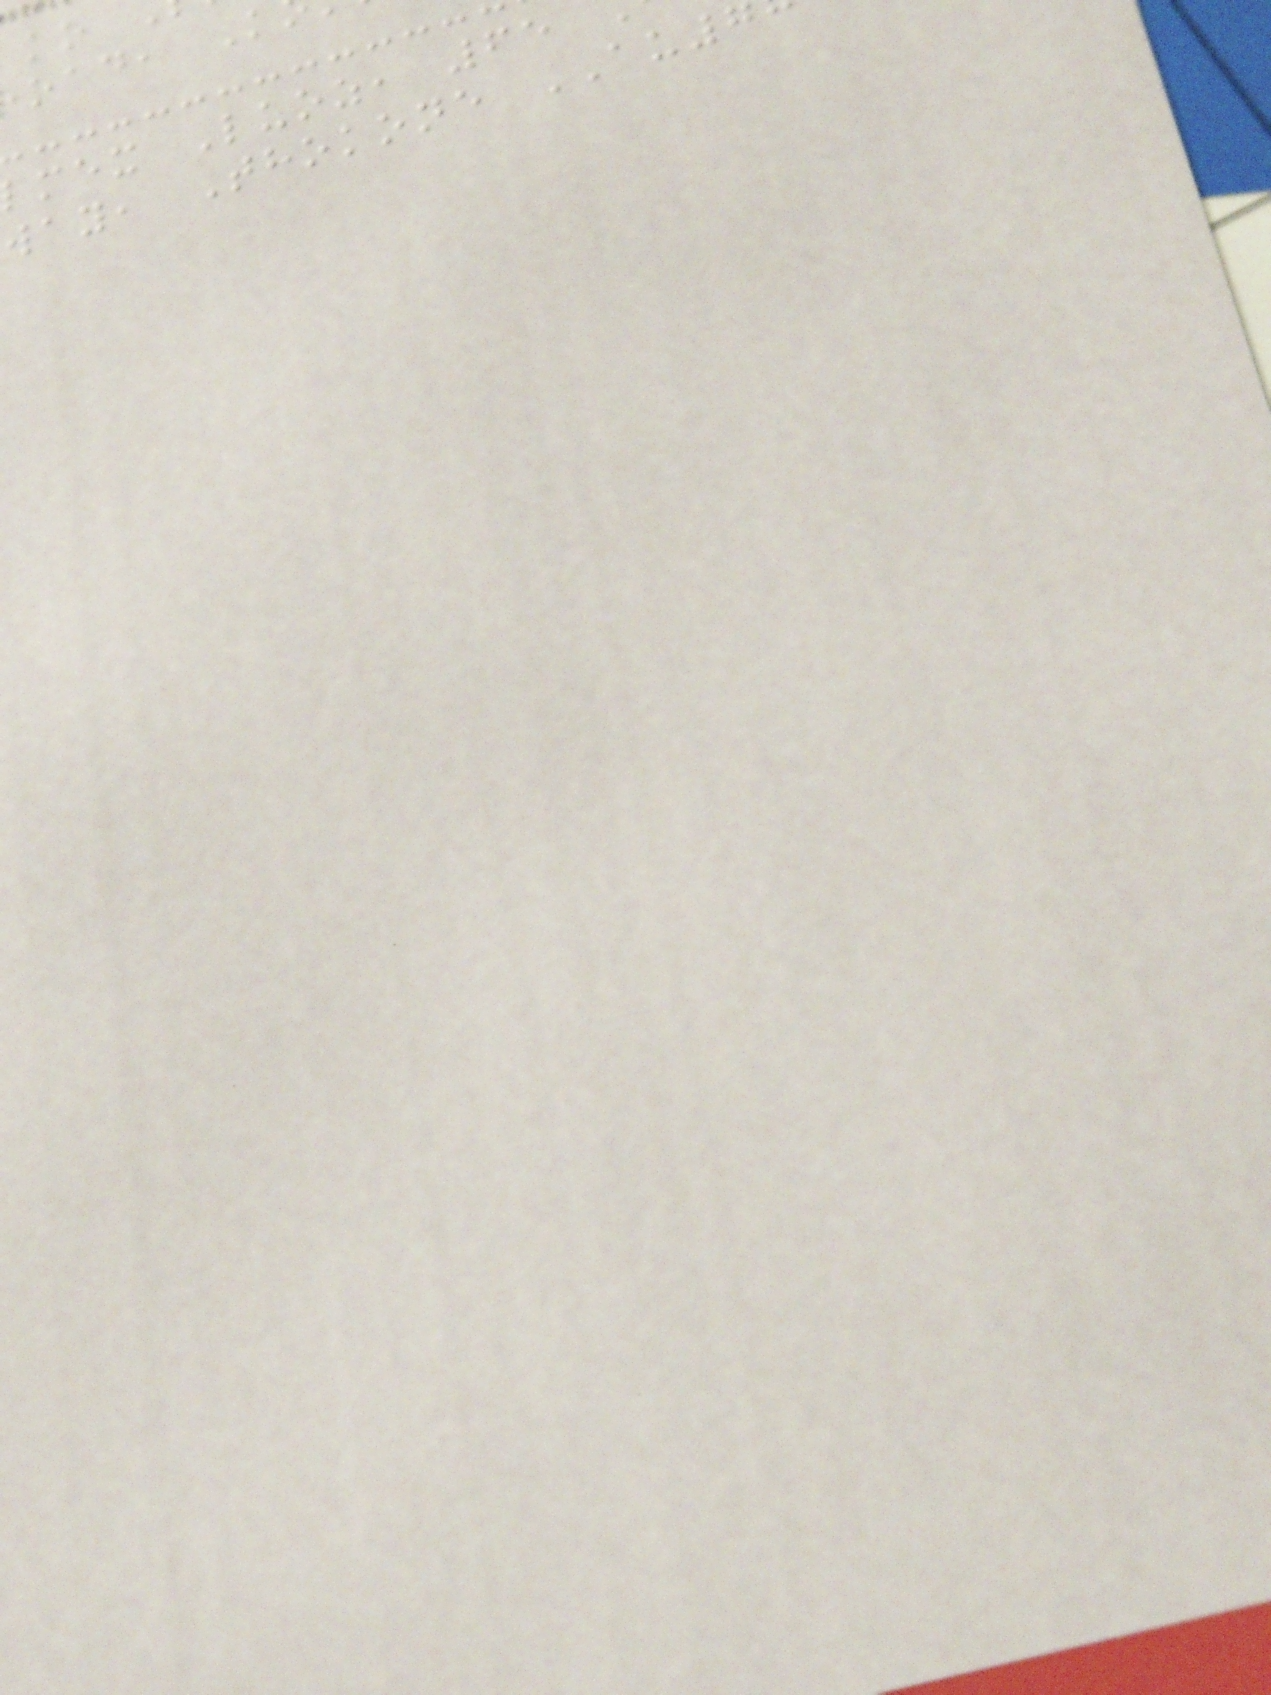oad, K
mex Luoz, 65
way, Thokone AU
